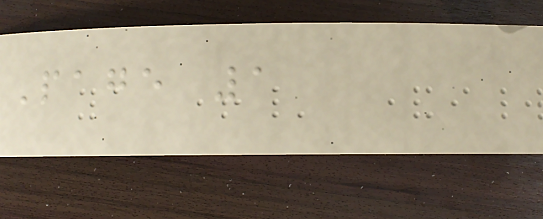Page 1
